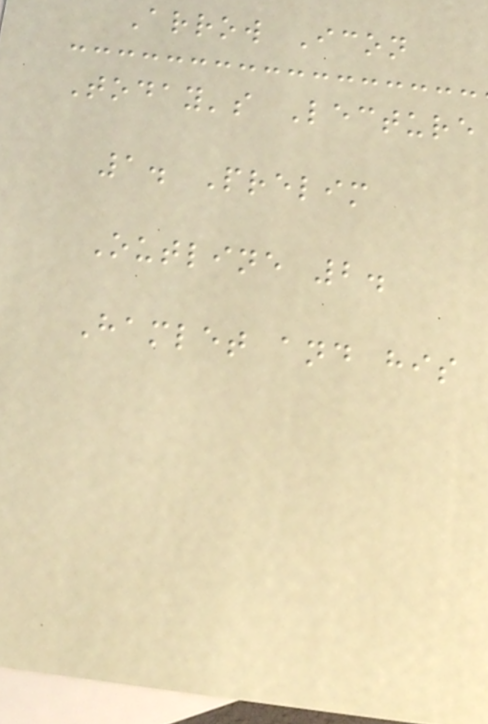Arrow Icon
Today's Lecture
1. Prelim
Outline 2.
Hamlet and his
